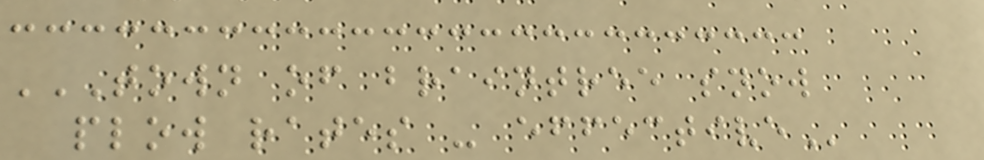TOWN OF BRAINTREE SNOW
PLOW RATES - EFFECTIVE
